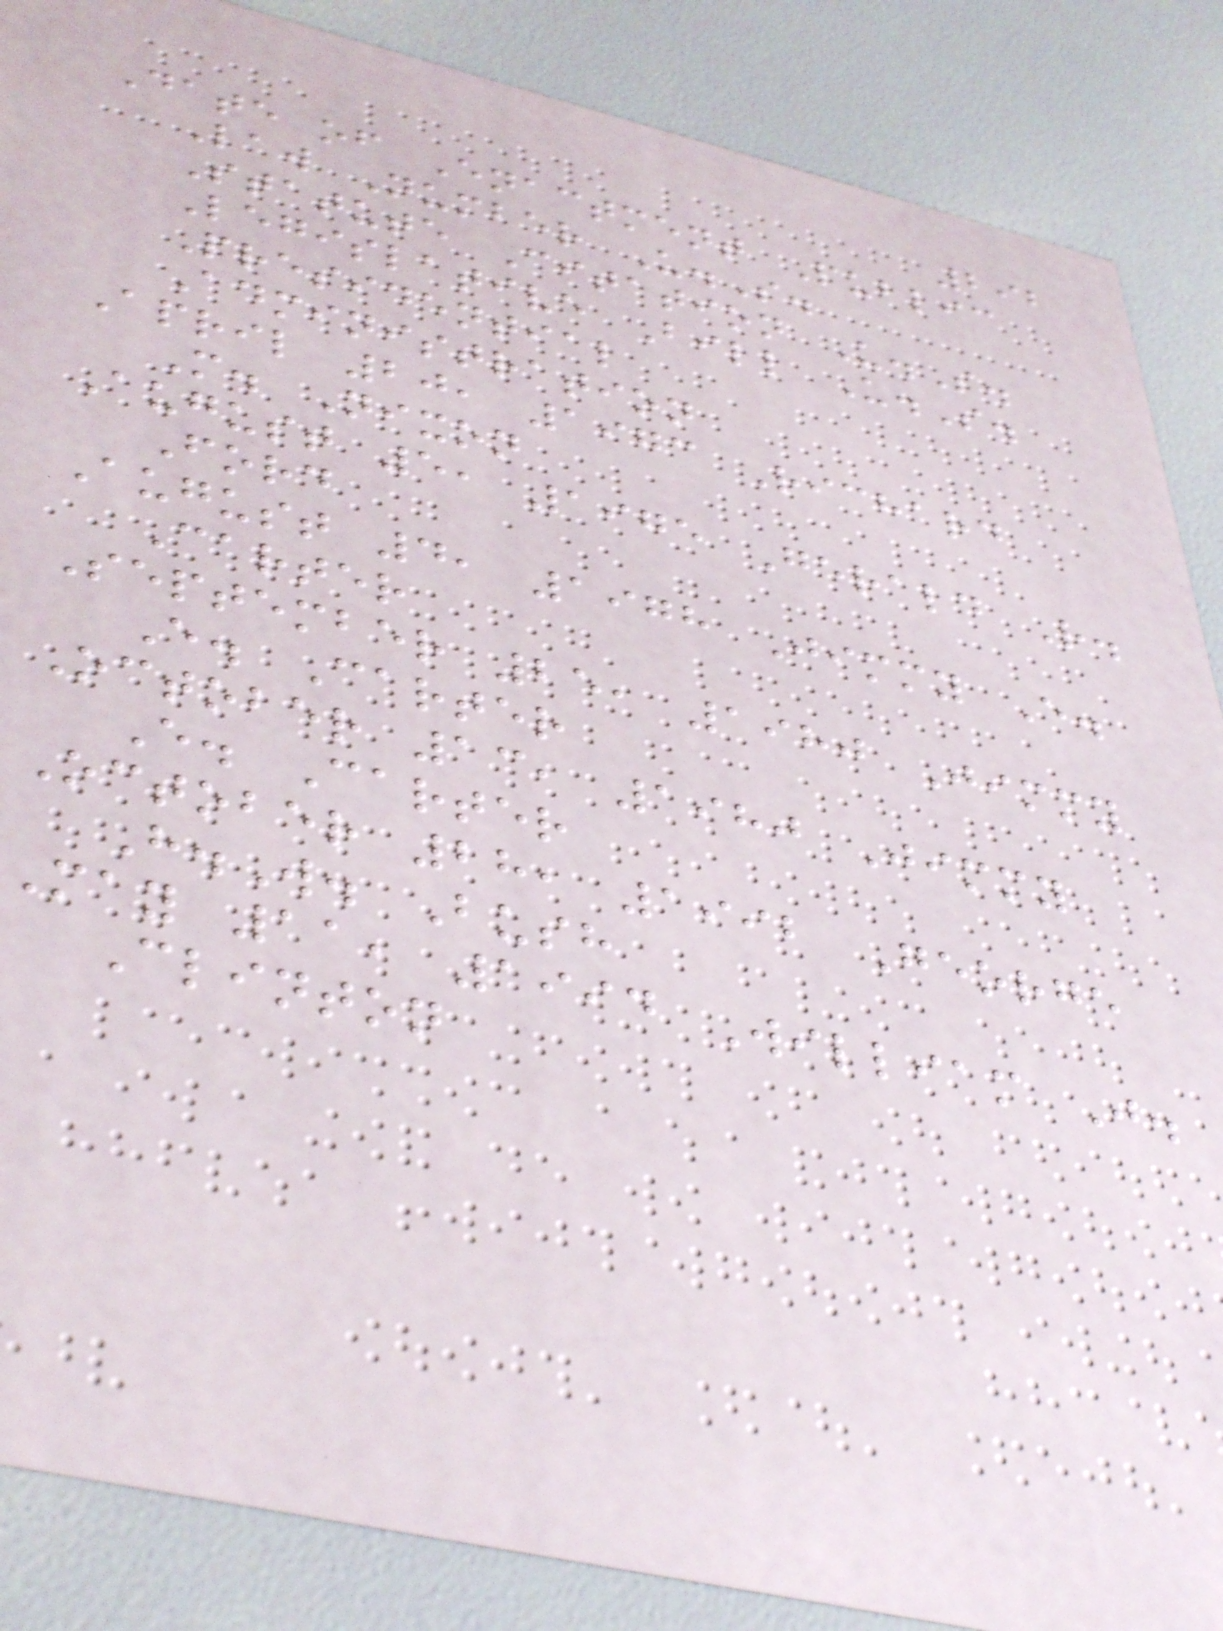292
Date of Enactment Public
Law Number U.S.
Statute Citation U.S.
Legislative Bill U.S.
Presidential
Administration
April 20, 1973 Richard
M. Nixon
August 5, 1975 Gerald R.
Ford
August 4, 1978 Jimmy E.
Carter
September 25, 1980 Jimmy
E. Carter
October 13, 1980 Jimmy
E. Carter
October 28, 1992 George
H.W. Bush
May 11, 1994 William J.
Clinton
